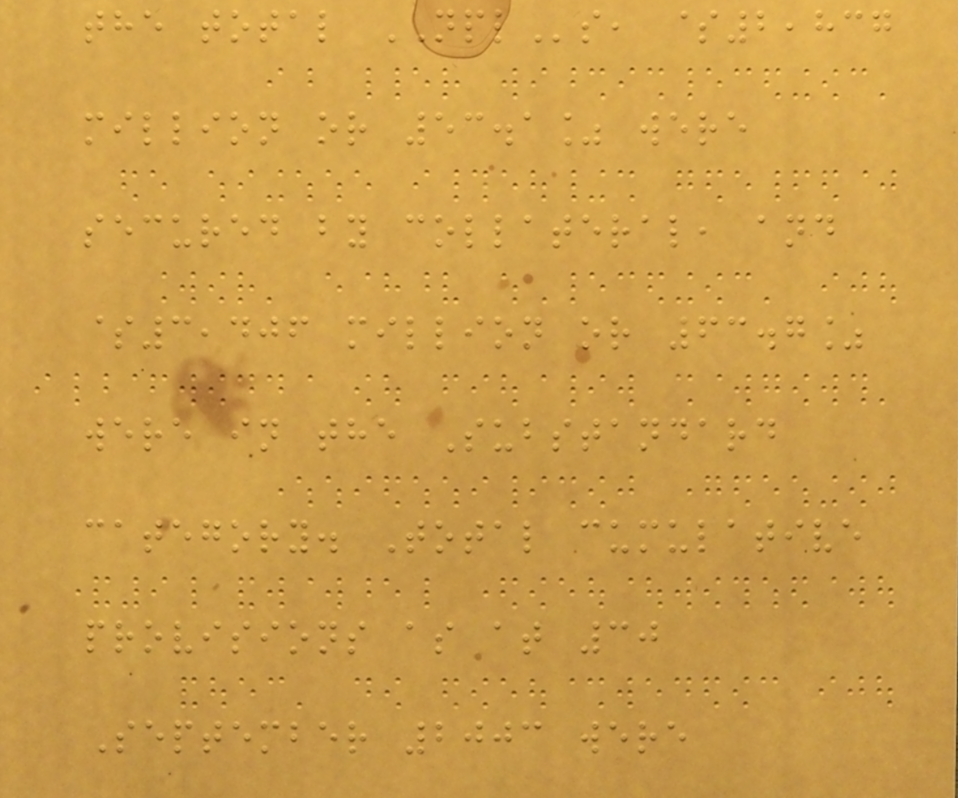the total NPLs, $2,837
million or 53.1% were
secured by collateral, and
$3,406 million or 63.7%
were in the Substandard
category. Total cumulative
provisions as at 30
September 2003 were
